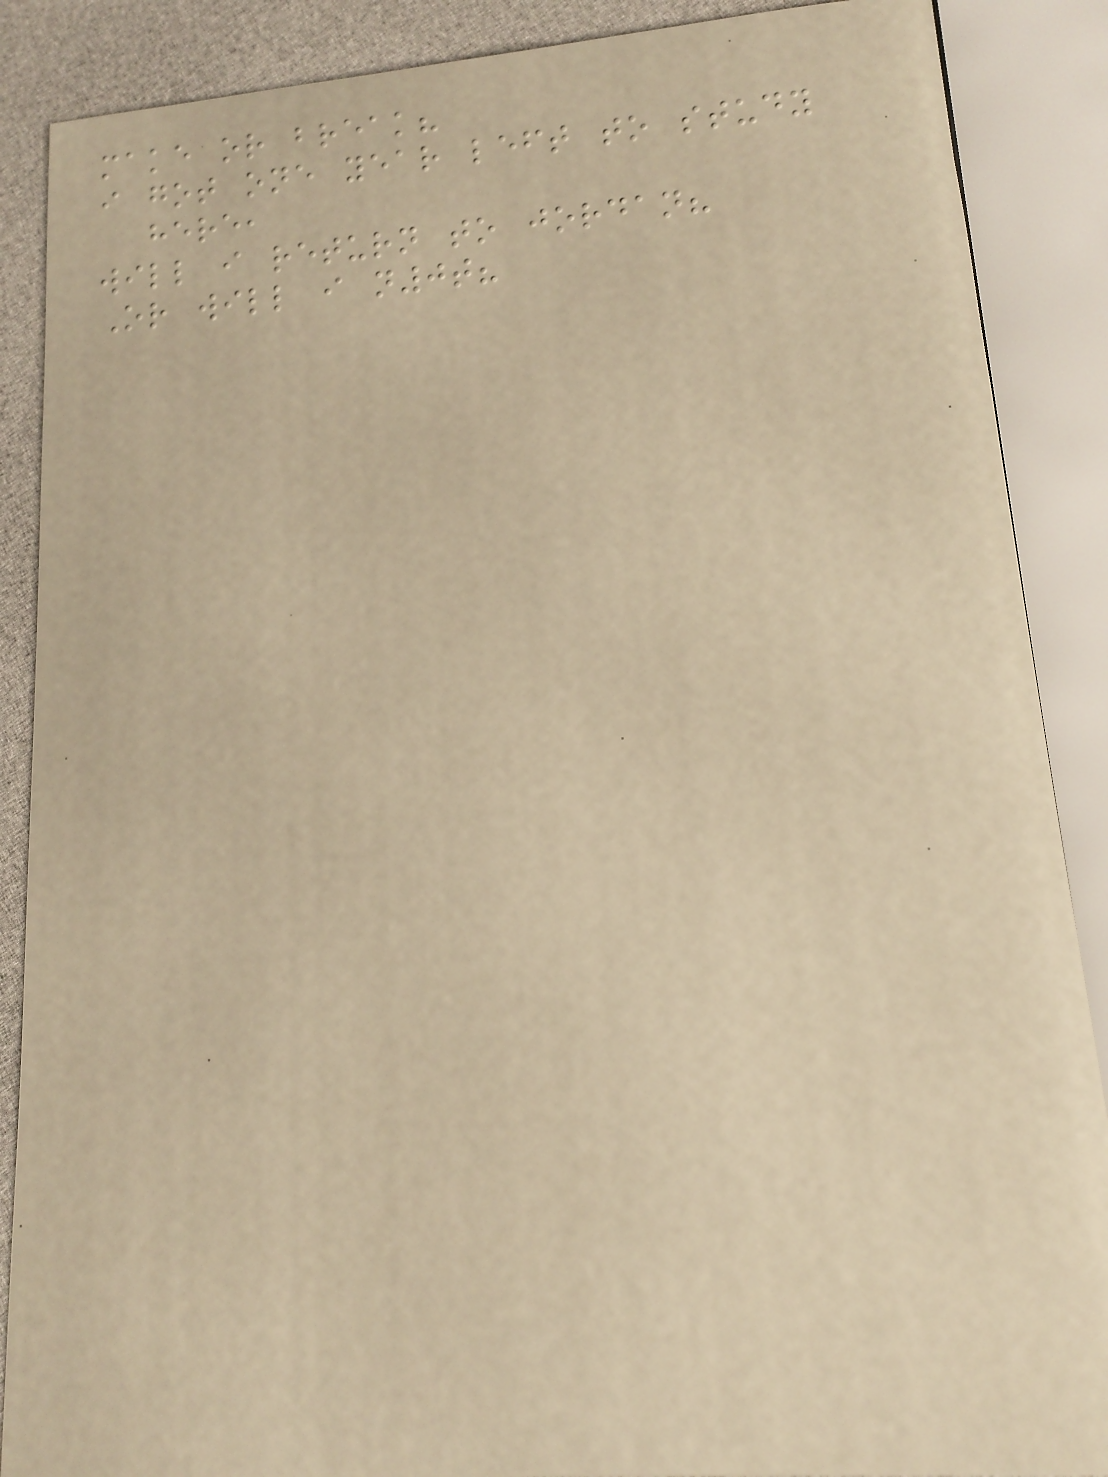make or break?
i got one year left to study
here,
will i return to jordan?
Or will i n0t?
